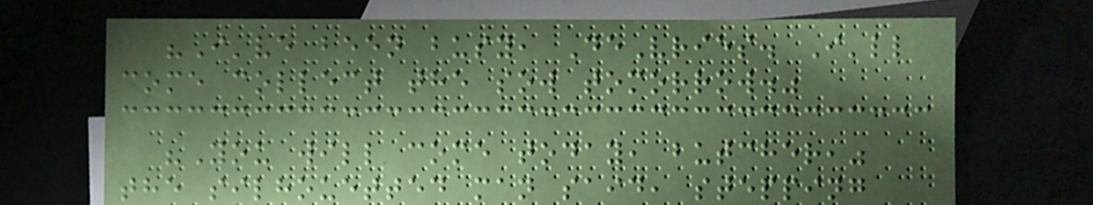"I've been busy, DeVries. I'll
come collect the sow tomorrow."
"You will come today, butcher,"
the silhouetted man said, stepping
